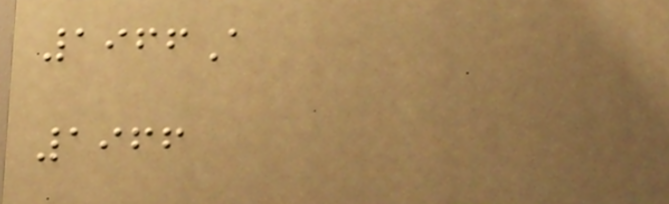1966A
1966
